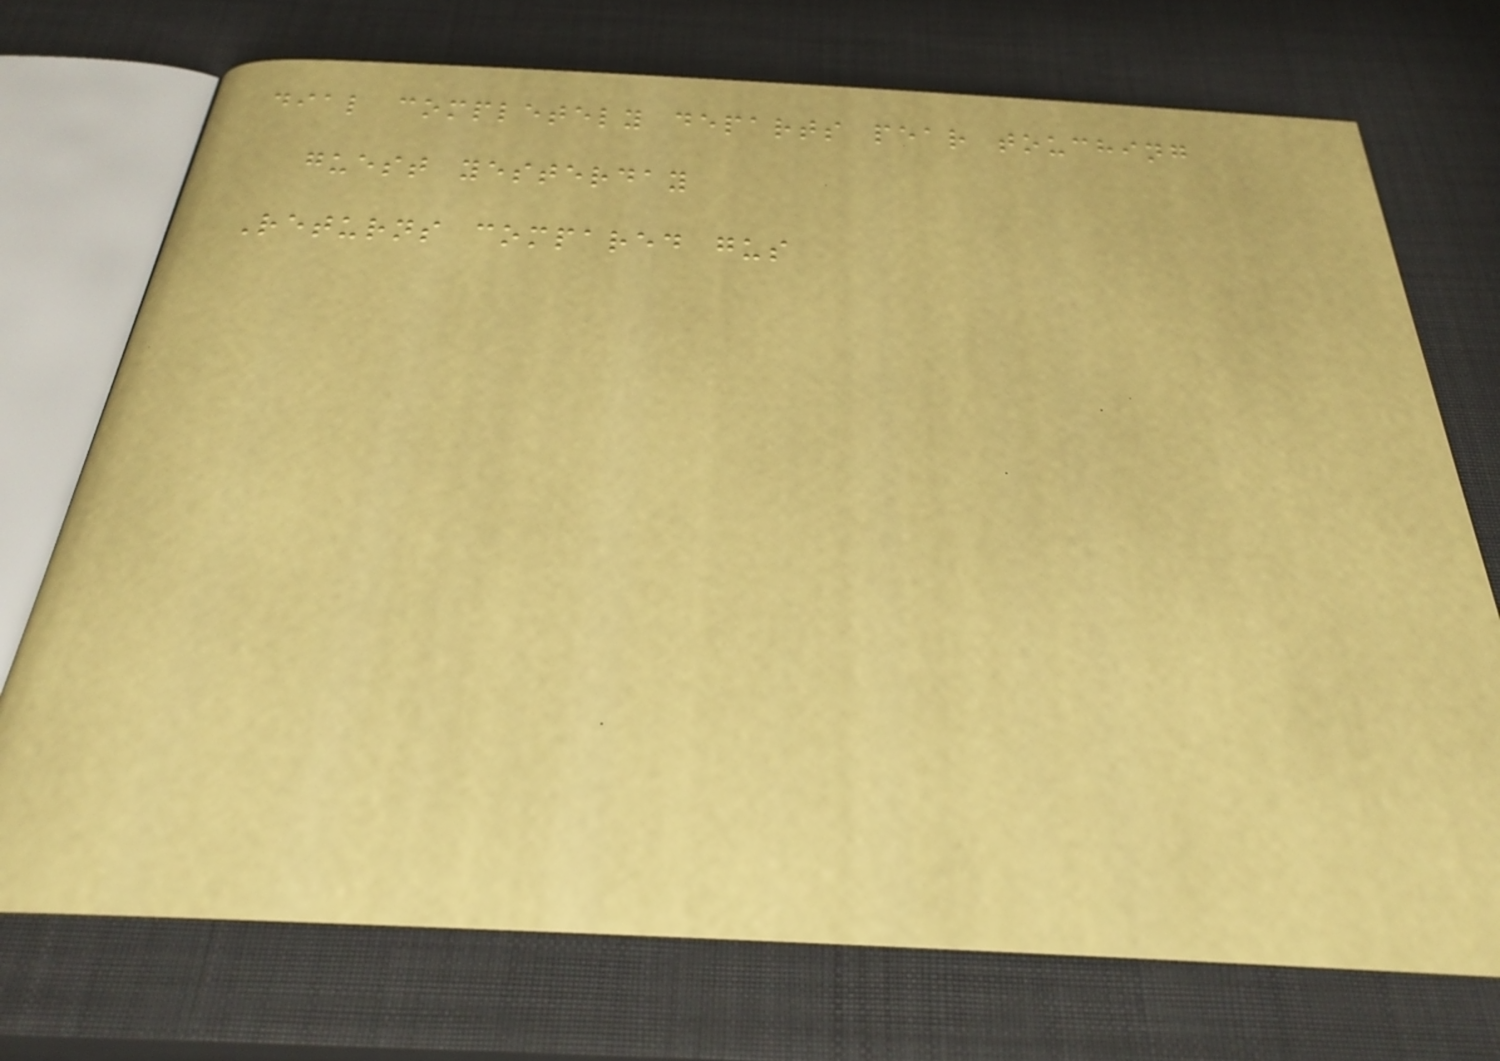dial completely departs pear touching
guest yesterday
Returns compared gus
